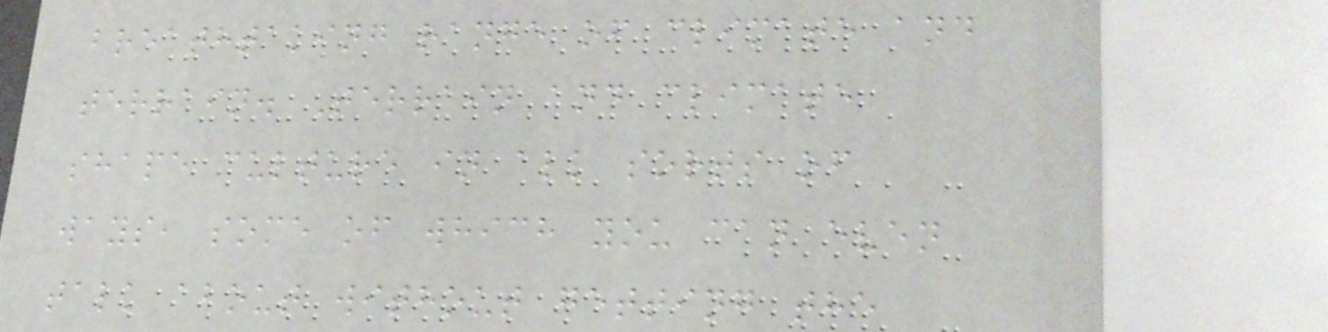breathtaking range of climate and
terrain. Terrain and climate
shape culture in all sorts of
ways, some of which you can even
talk about without getting the
